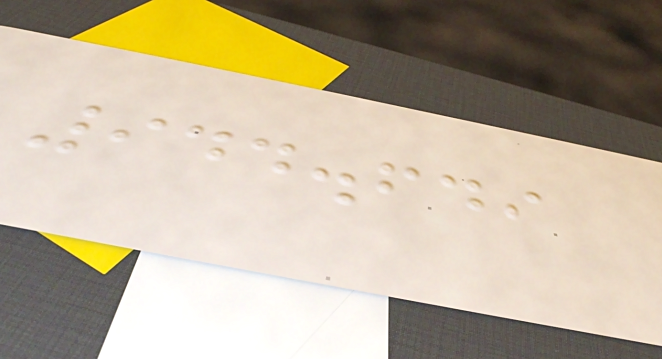944.649
